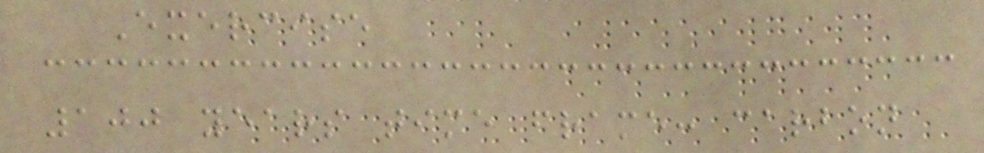Exercise
100 years time frame: carbon
